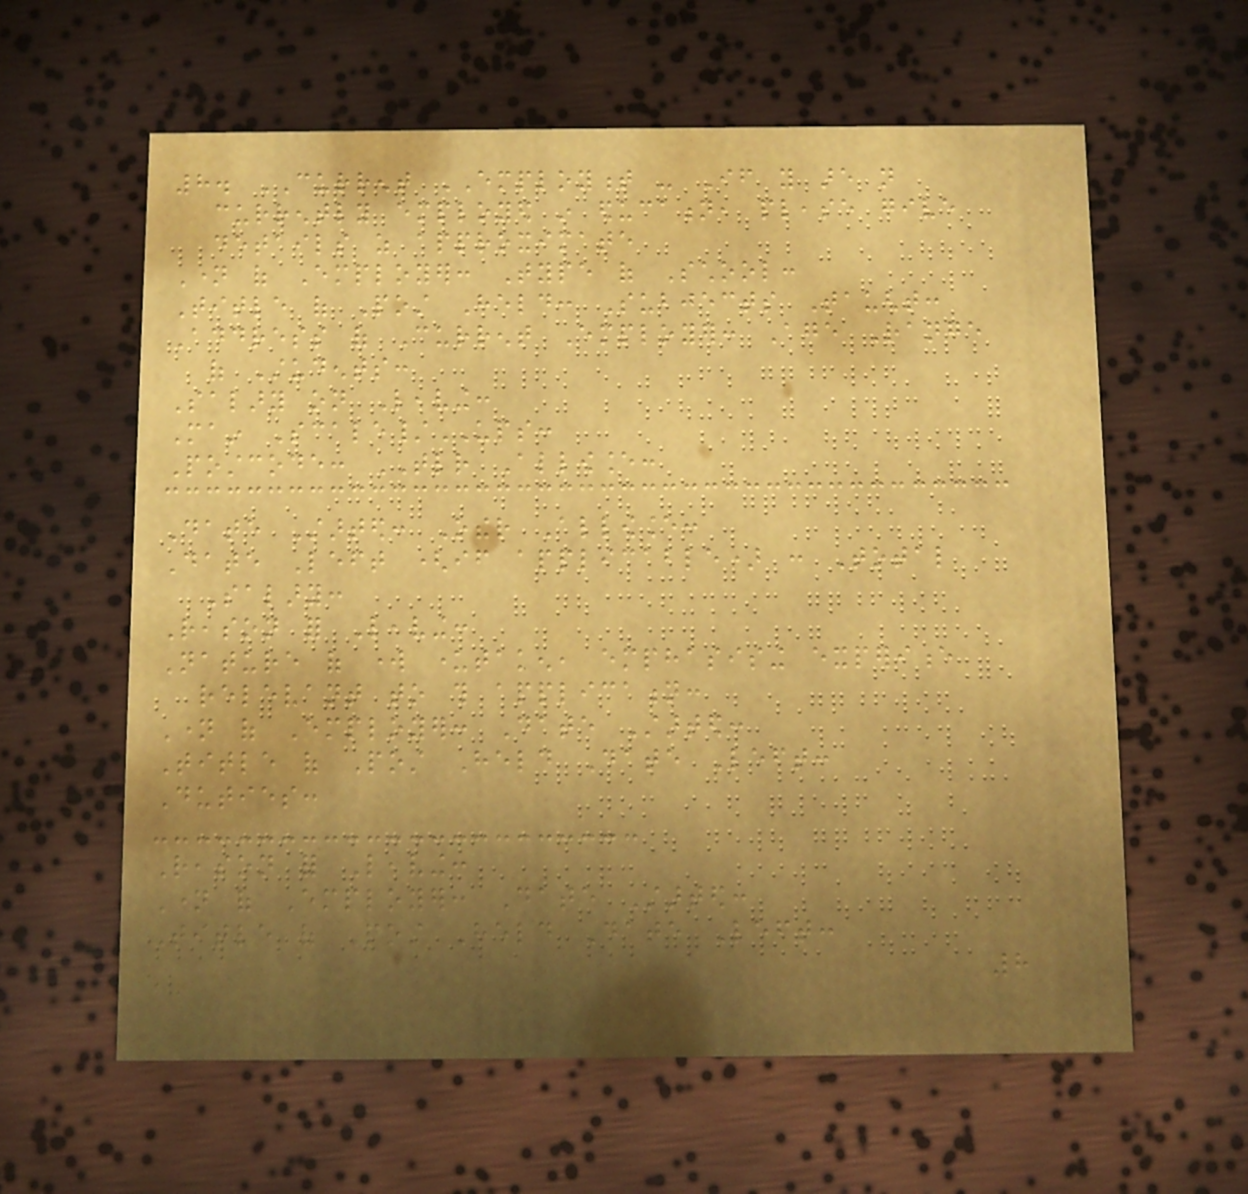8. CURRENT EMPLOYMENT - If you are not
currently employed in education, please give
details as approximate
Name of Employer: Type of School:
Title of Post Held: Subjects Taught:
Address of Current Employer: Age Range
of Students:
Salary on Leaving:
Main Scale/UPS:
Postcode: TLR Allowance:
Date Started: Other Allowance:
Date Left (if applicable) : Total
Salary:
Reason for Leaving:
Nature of work undertaken, emphasising experience
relevant to this application:
Name of Employer: Date Started:
Title of Post Held Date Left:
Duties:
Reason for Leaving:
Name of Employer: Date Started:
Title of Post Held Date Left:
8
